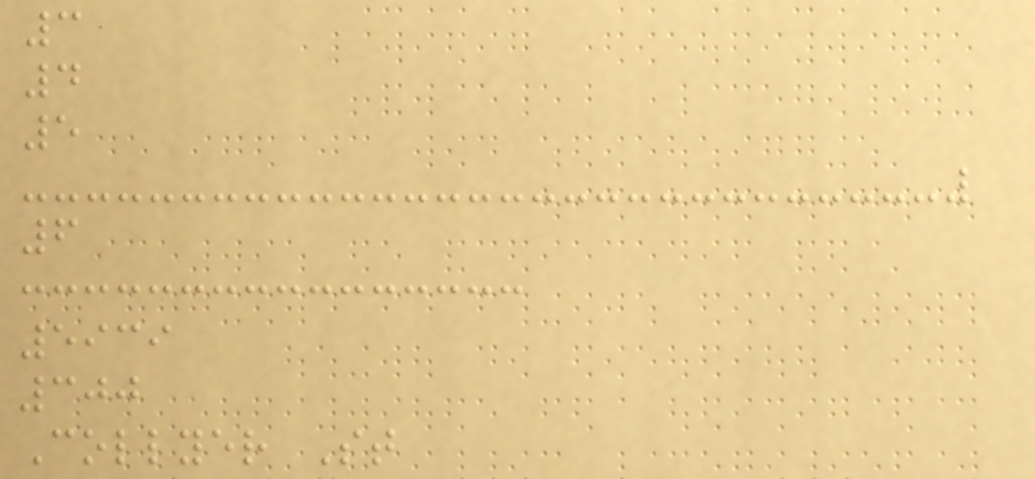3
4
5
6
5939
300
Collyer St
